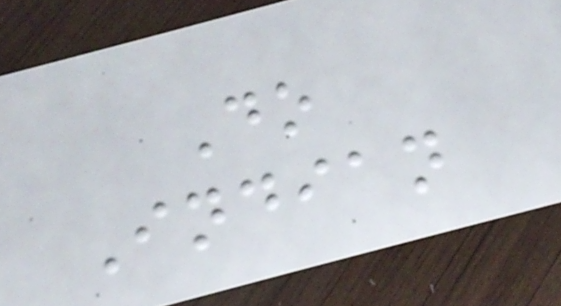Do
Indian
